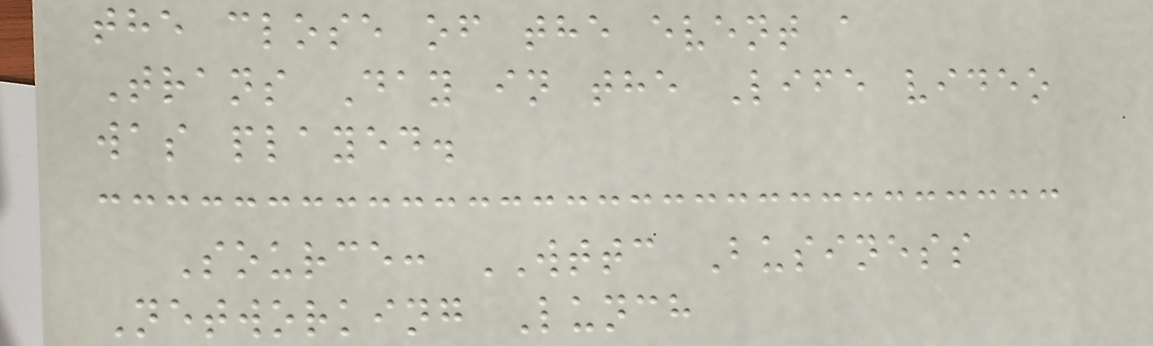the close of the event a
Trans Day in the Life video
was played.
Source: WTTC Business
Networking Lunch
